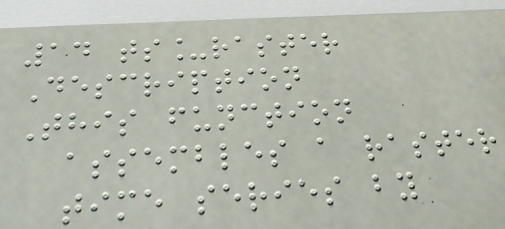14 ts_raster
Description
This function
assembles a raster
time series by
